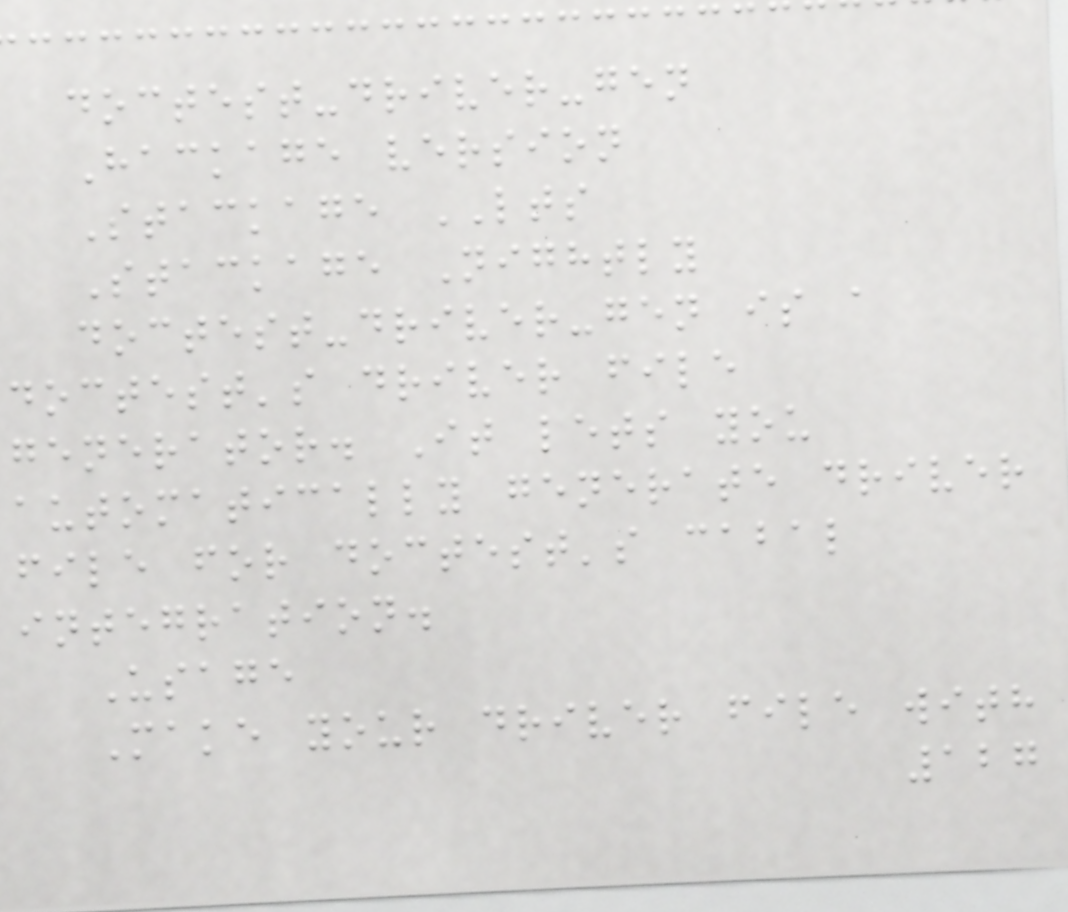doctest-driver-gen
Hackage version
Stackage LTS
Stackage Nightly
doctest-driver-gen is a
doctest's driver file
generator. It lets you
automatically generate driver
file for doctest's cabal
integration.
Usage
Make your driver file with
127
